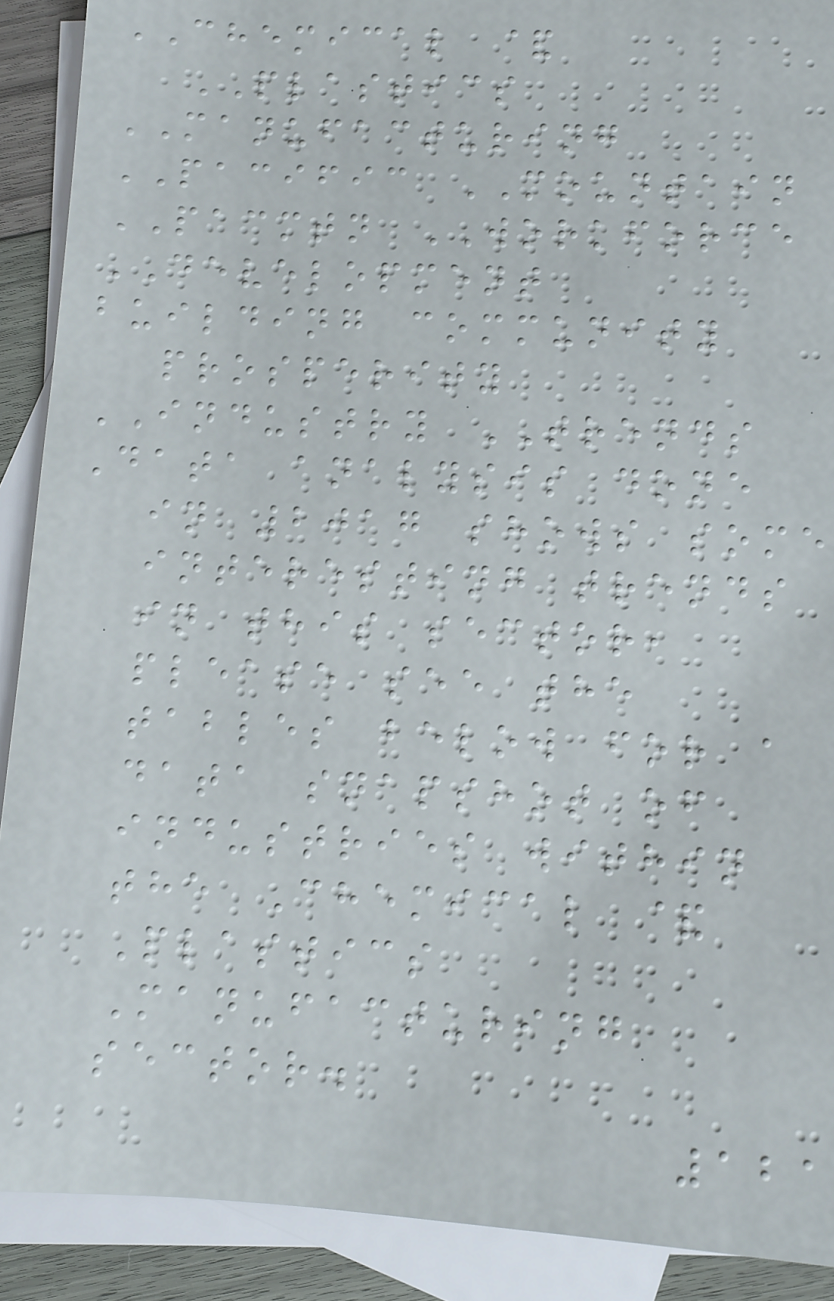CHEMICAL &
PLASTICS
MANUFACTURING
PACIFIC MOUNTAIN
PACMTN WORKFORCE
DEVELOPMENT
building community
prosperity
INDUSTRY TRENDS
Data analysis done
in 2017 shows some
interesting trends
in this sector,
please see the
tables below for a
data snapshot of
industries within
the Chemical &
Plastics
Manufacturing
sector.
121
